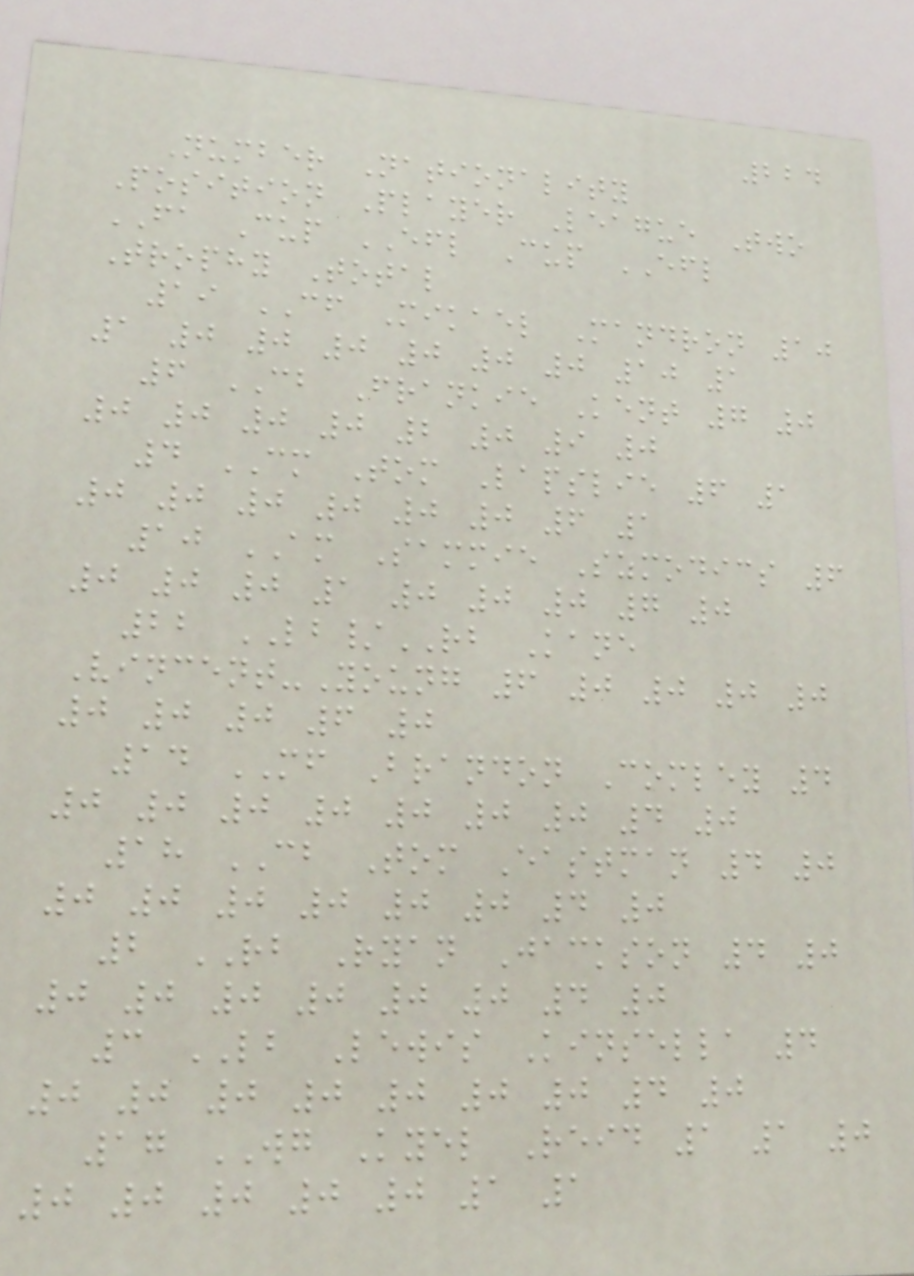224
Number Nationality
Position Player League Two
FA Cup EFL Cup EFL
Trophy Total
19 CF Mikael Mandron 10
1 0 0 0 0 0 0 10 1
6 CB Frankie Kent 7 0
0 0 0 0 2 0 9 0
4 CM Tom Lapslie 6 1
0 0 0 0 0 0 6 1
10 AM Sammie Szmodics 6
0 0 0 1 0 0 0 7 0
22 LB/RB Kane
Vincent-Young 6 0 0 0 0
0 0 0 6 0
14 MF Brandon Comley 4
0 0 0 0 0 0 0 4 0
18 CB Tom Eastman 4 0
0 0 0 0 0 0 4 0
2 RB Ryan Jackson 4 0
0 0 0 0 0 0 4 0
3 LB Lewis Kinsella 4
0 0 0 0 0 0 0 4 0
17 WG Kyel Reid 1 1 0
0 0 0 0 0 1 1
